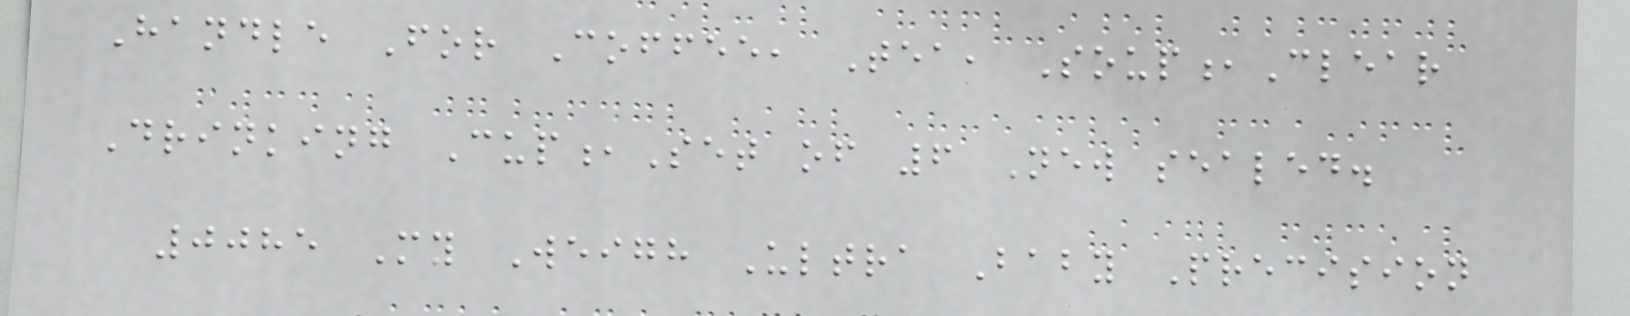Handle For Coffee, Tea, Soup,Clear
Drinking Cup,Set of 6 New sealed.
0085 My Weigh Ultra Baby Precision
